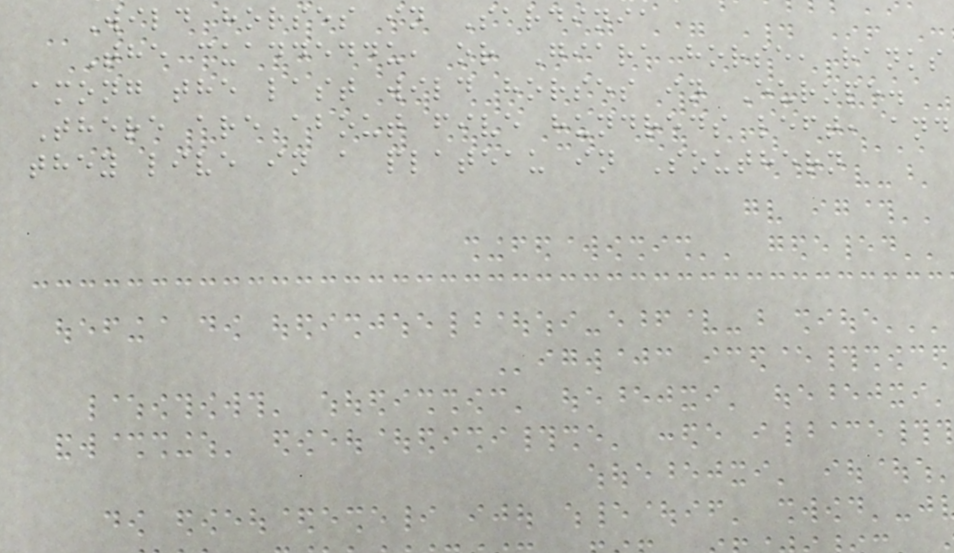Wild horses in Sardinia
The cuaddeddu, or Giara horse, ranks
among the last wild horses in Europe.
There are about five hundreds left, and
they live in a plateau in Southern
